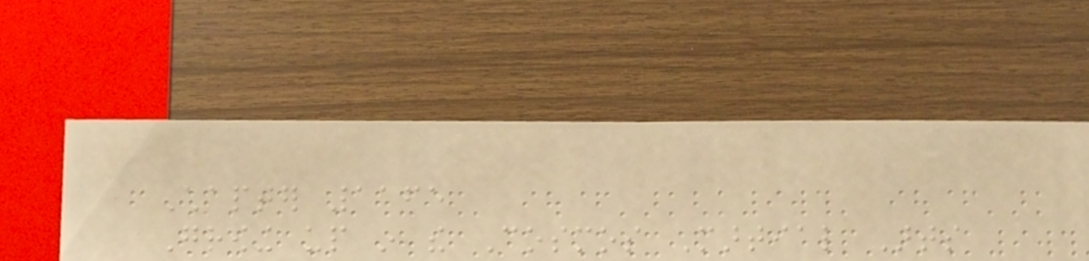Chapter 1165
Growing up in the Cosmos Martial Arts
